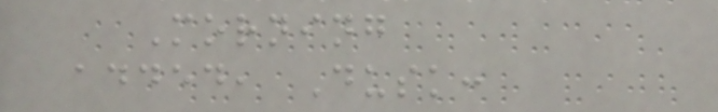Morning
added, Dusk:
